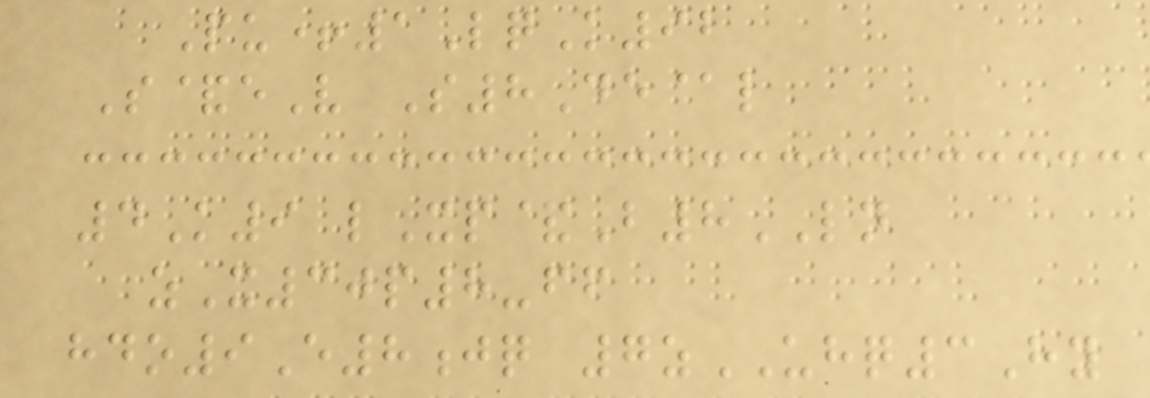Pu+1LqK92
S&eV S8De@l
4K9 lXp&B8LN
zX30p8-ff
hdo9E8jq 7zUHQ3Hy
